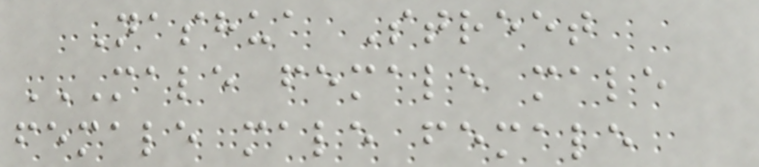Nashua Street
MALE FEMALE MALE
FEMALE MALE FEMALE
